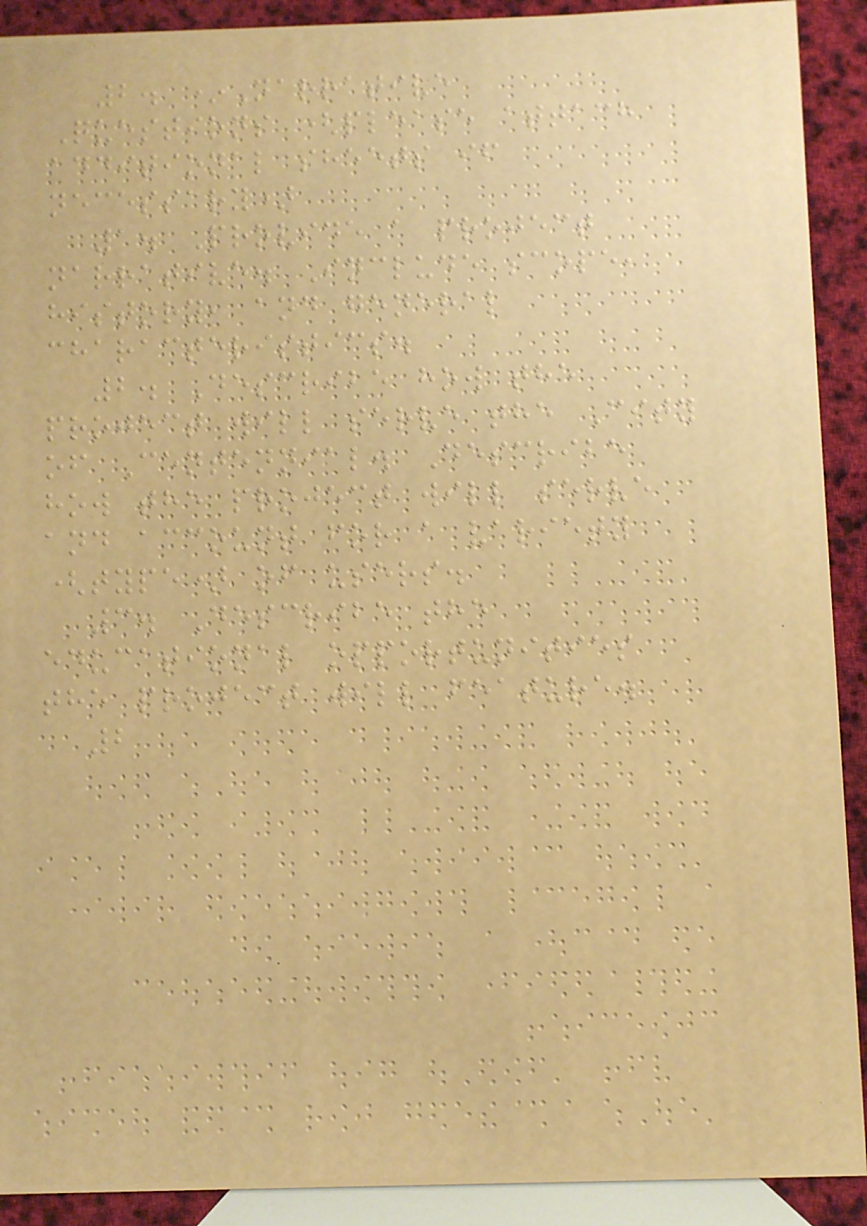2. *Narrative
Questions (please attach
additional sheets if
necessary)
1. Provide a project
narrative. Include scope,
history, and general
characteristics.
2. Describe how the
project will serve the City
of Centennial. Describe
how the project will serve
and account for a variety
(type) of users.
3. Describe the
educational opportunities
the project will feature.
2
